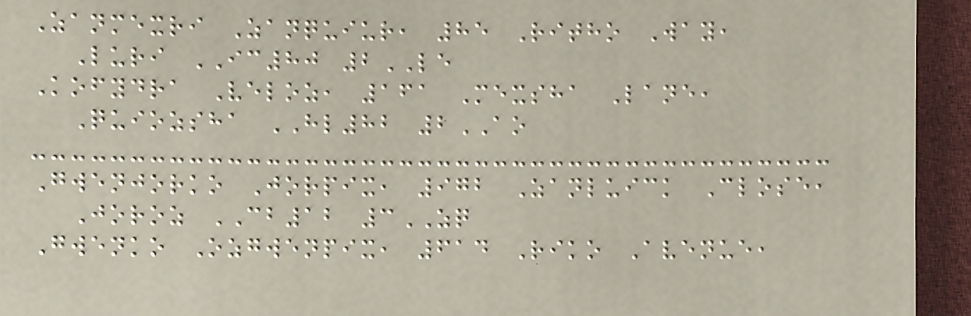Zanmexri Zanquiur, 85 Ritho Way,
Luri IC80 2LE
Kofydra Veloz, 161 Mexsha Lane,
Quiozsha HL82 2AO
Gwenjorko Jorpix, 972 Zanluick Close,
Joroz CB12 3ZQ
Gwenko Ozgwenpix, 614 Riko Avenue,
